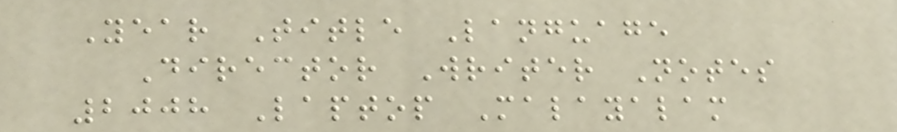Year Title Language
Director Writer Notes
2008 Laptop Malayalam
